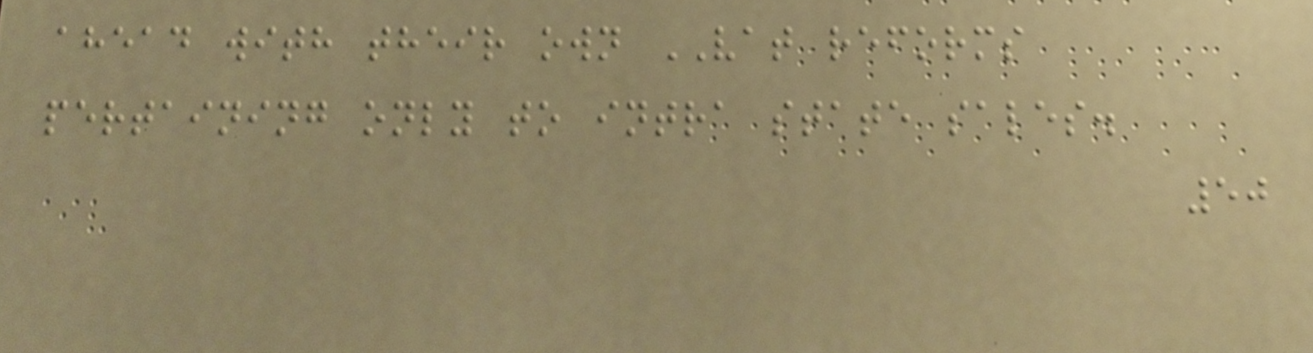ahead with their own VAT reforms
pertaining only to intra state sales.
50
